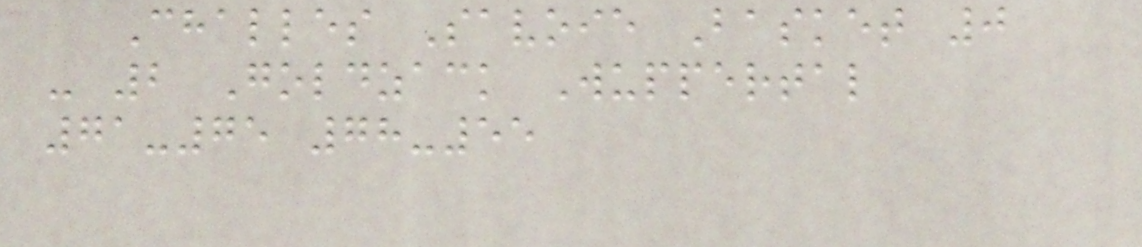Challes Savoie Basket 0
- 2 Goldzack Wuppertal
71-75 78-55
